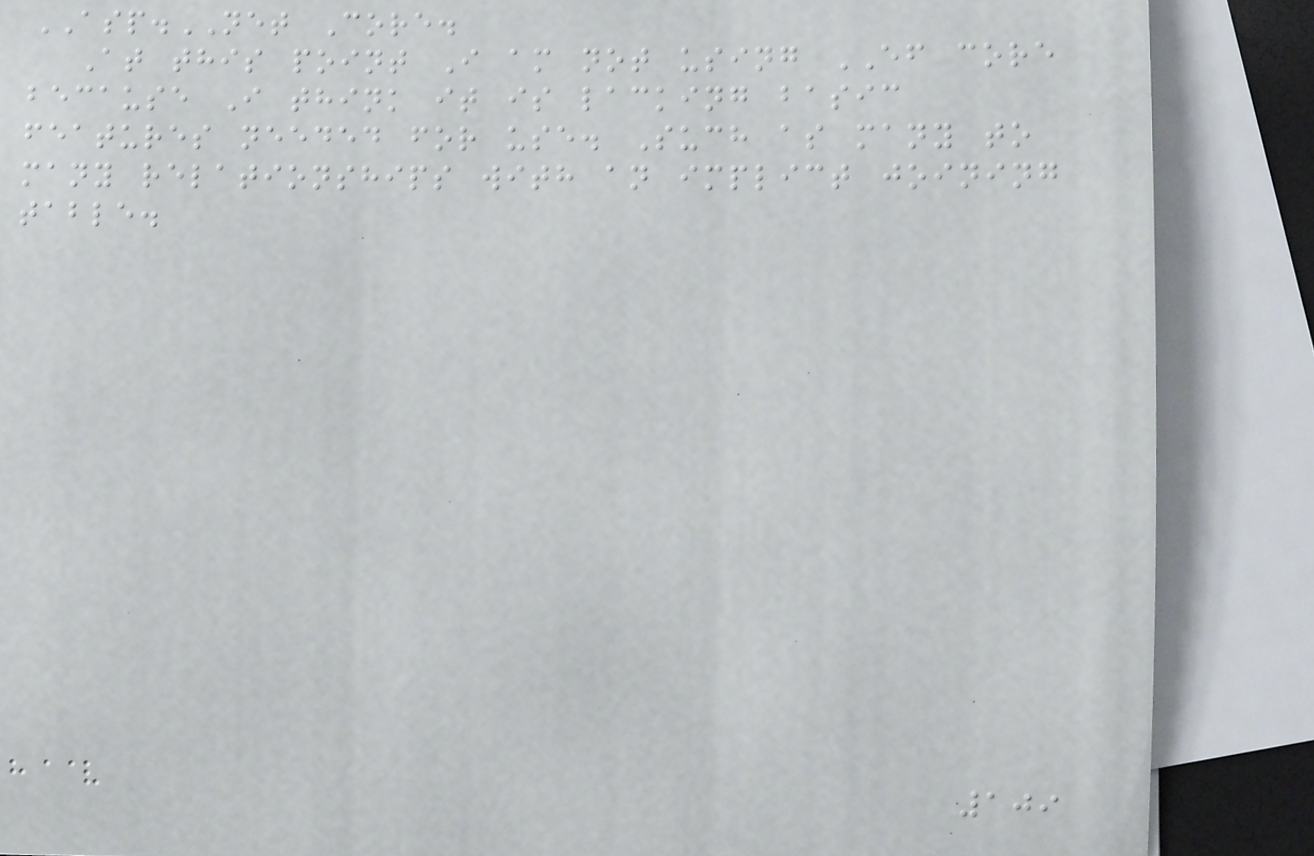ASP.NET Core.
At this point I am not using EF core
because I think it is lacking basic
features needed for use. Such as many to
many relationships with an implict joining
table.
109
